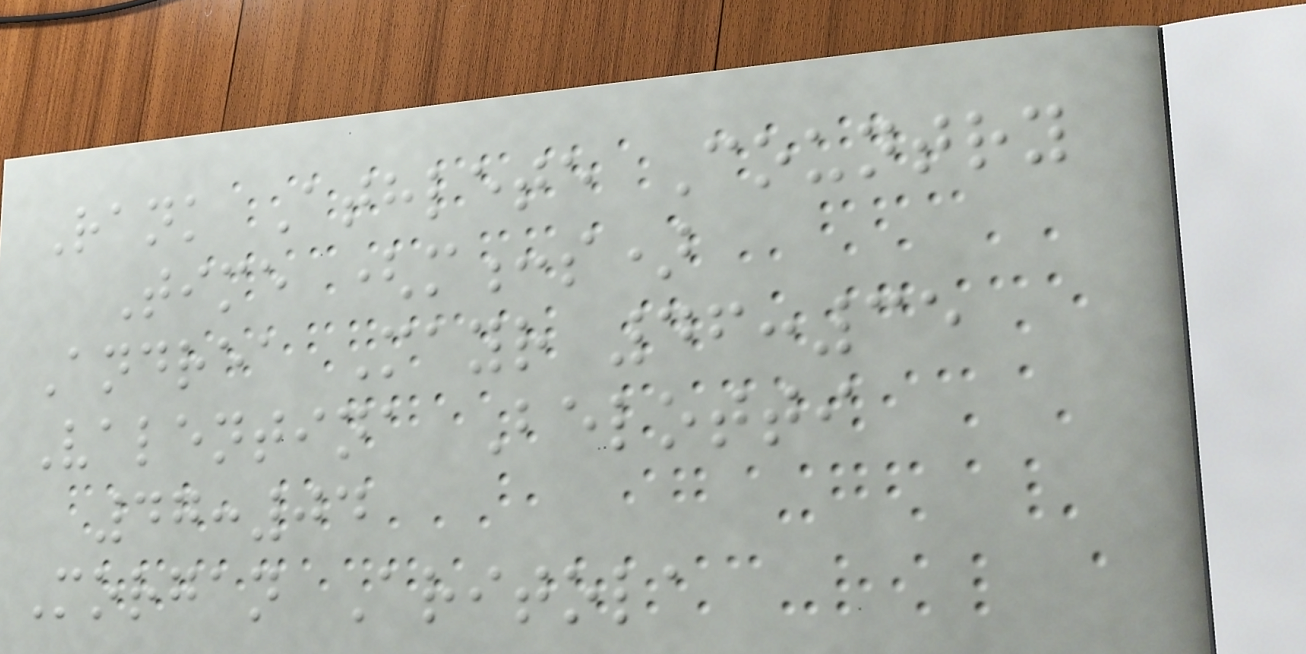Rank Athlete Country
Time (m:s)
Andrea Mayr 46:35
Valentina Belotti
47:04
Morgan Aritola
